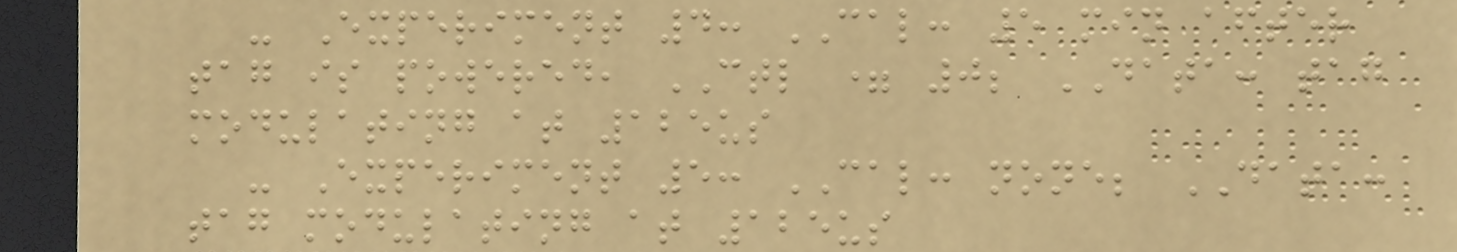- Experiment 4: CAL: 5 min after
tag is powered, CTL = 0; DATA: tag
modulating at 125us
- Experiment 5: CAL: none; DATA:
tag modulating at 125us
